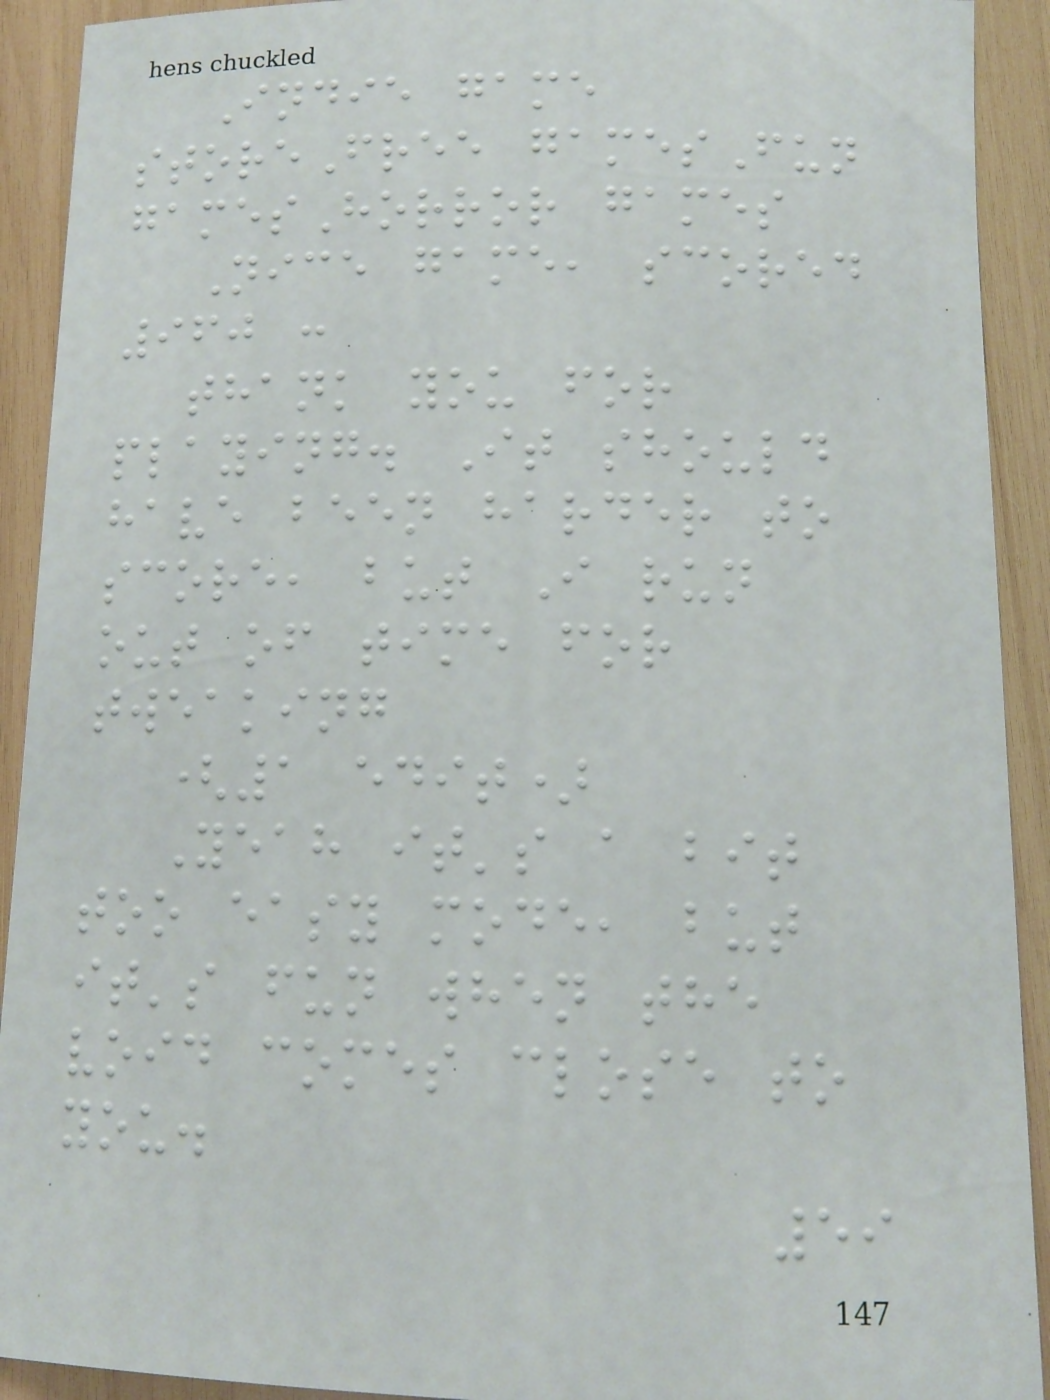Indie game
storeFree gamesFun
gamesHorror games
Nice game, scored
960 :
thank you for
playing. It should
have been harder to
score, but I run
out of time for
tweaking
(1 edit)
Yeah it's a bit
too easy mode, but
it's fun when the
void comes close to
you.
59
